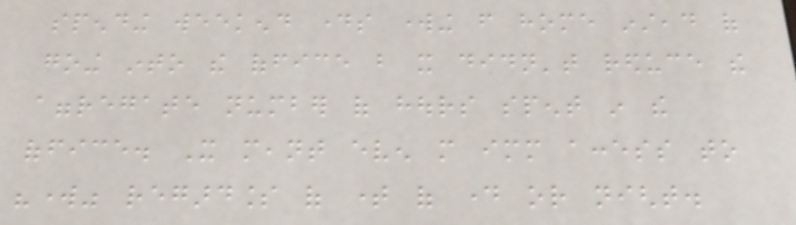spending weekend days working from home instead of
going into the office but it didn't reduce the
aggregate number of hours spent in the
office. It meant even more immediate access to
"work" regardless of time of day or night.
